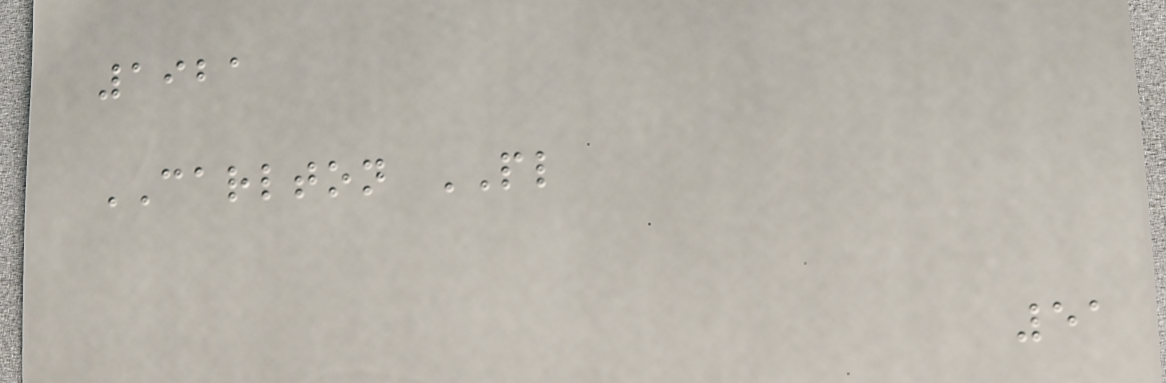1921
CARLTON PL
51
